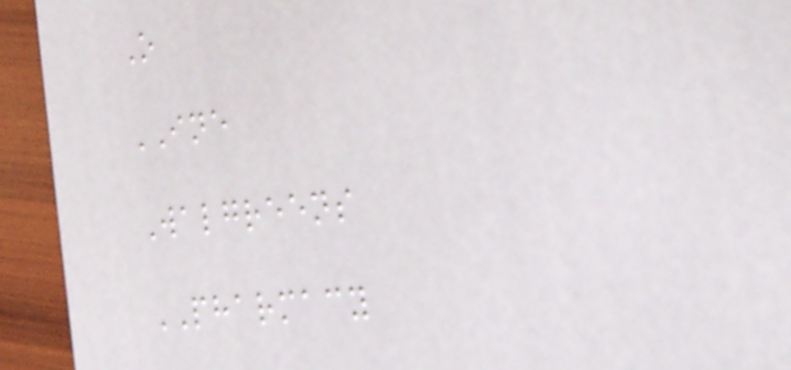O
INE
Walgreens
PHARMACY
